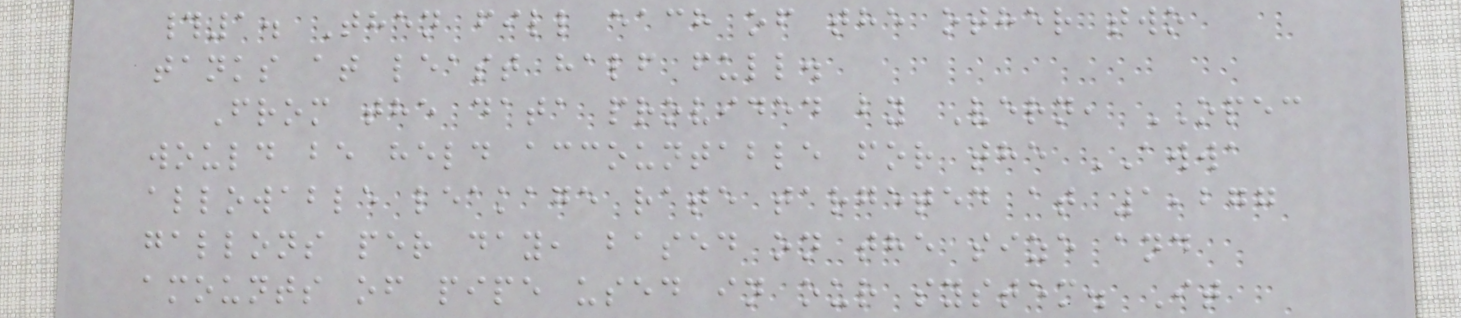#1. Then fill each of the other two
tanks at least half full.
From the data provided by Vern, OPEC
would be held accountable for the AWWA
allowable leakage rate targeted at 1,277
gallons per day, based on the size and
amounts of pipe used in our system. It
